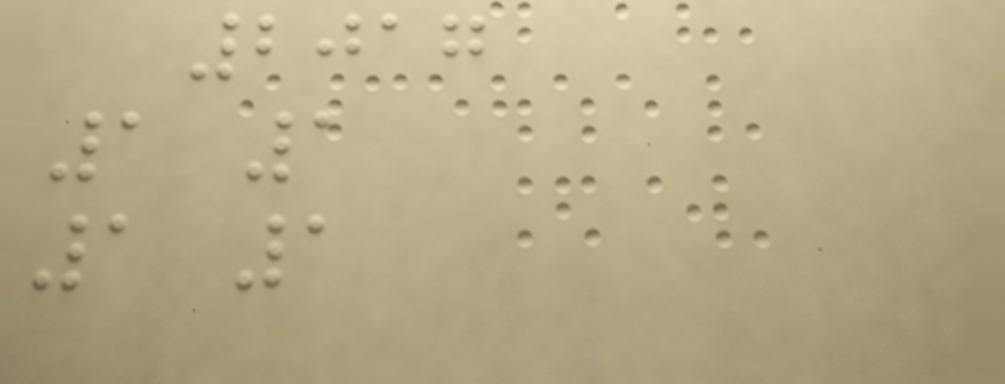2017
1 1
1 1
